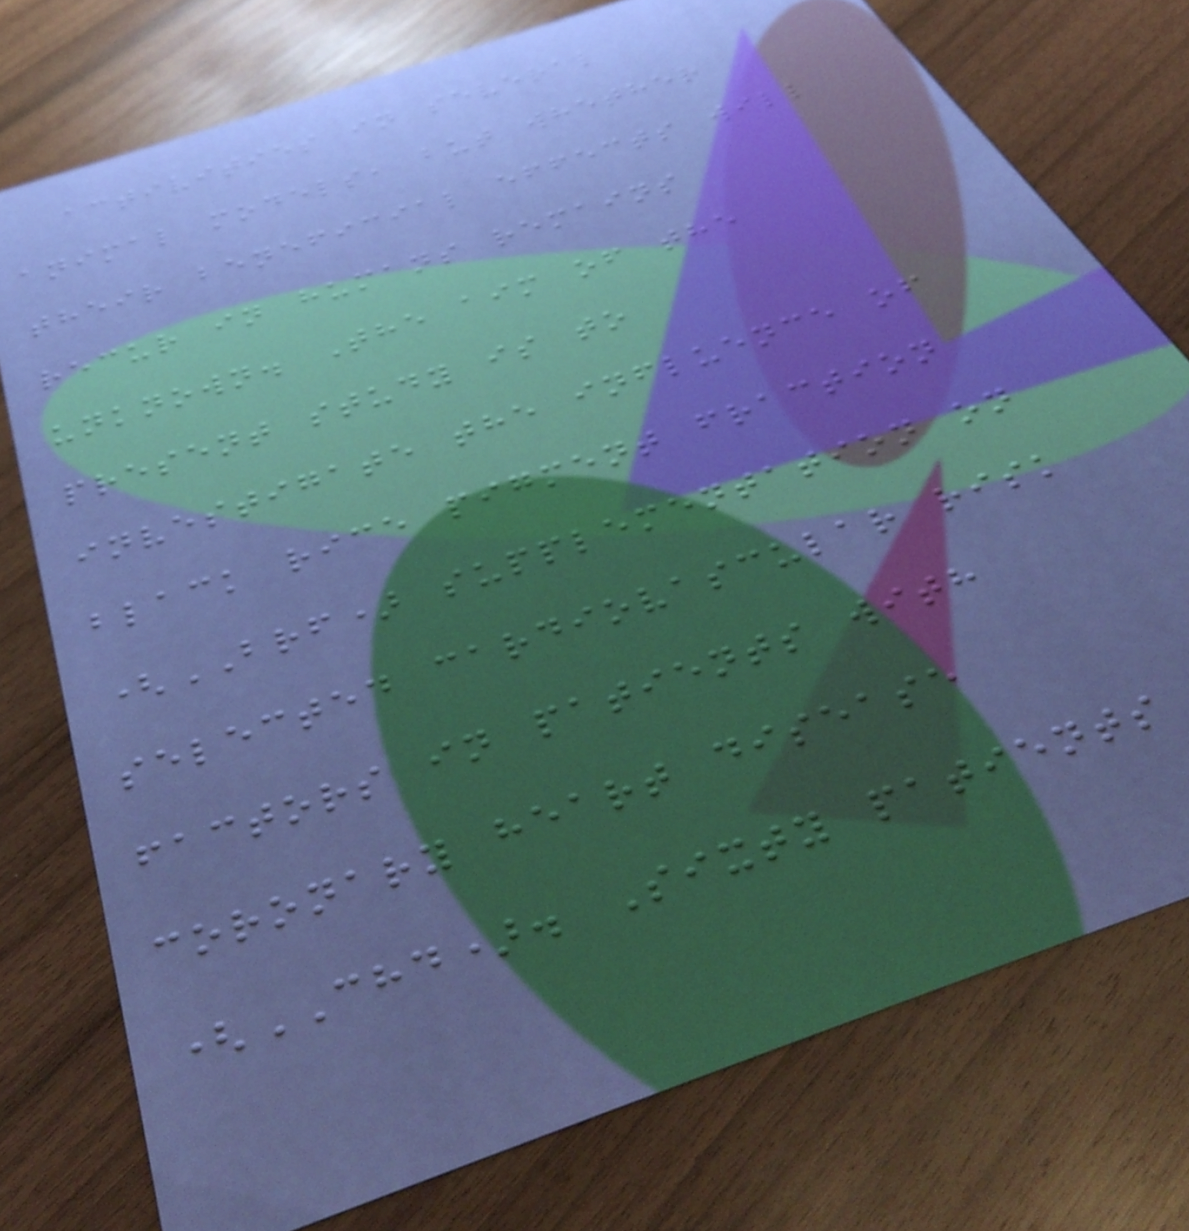activities in several
animal models, but whether
their beneficial effects will
recur in humans remains
unknown. The aim of the
present study is to
investigate the influence of
black rice pigment fraction
(BRF) supplementation on
selected cardiovascular risk
factors in patients with
coronary heart disease
(CHD). Sixty patients
